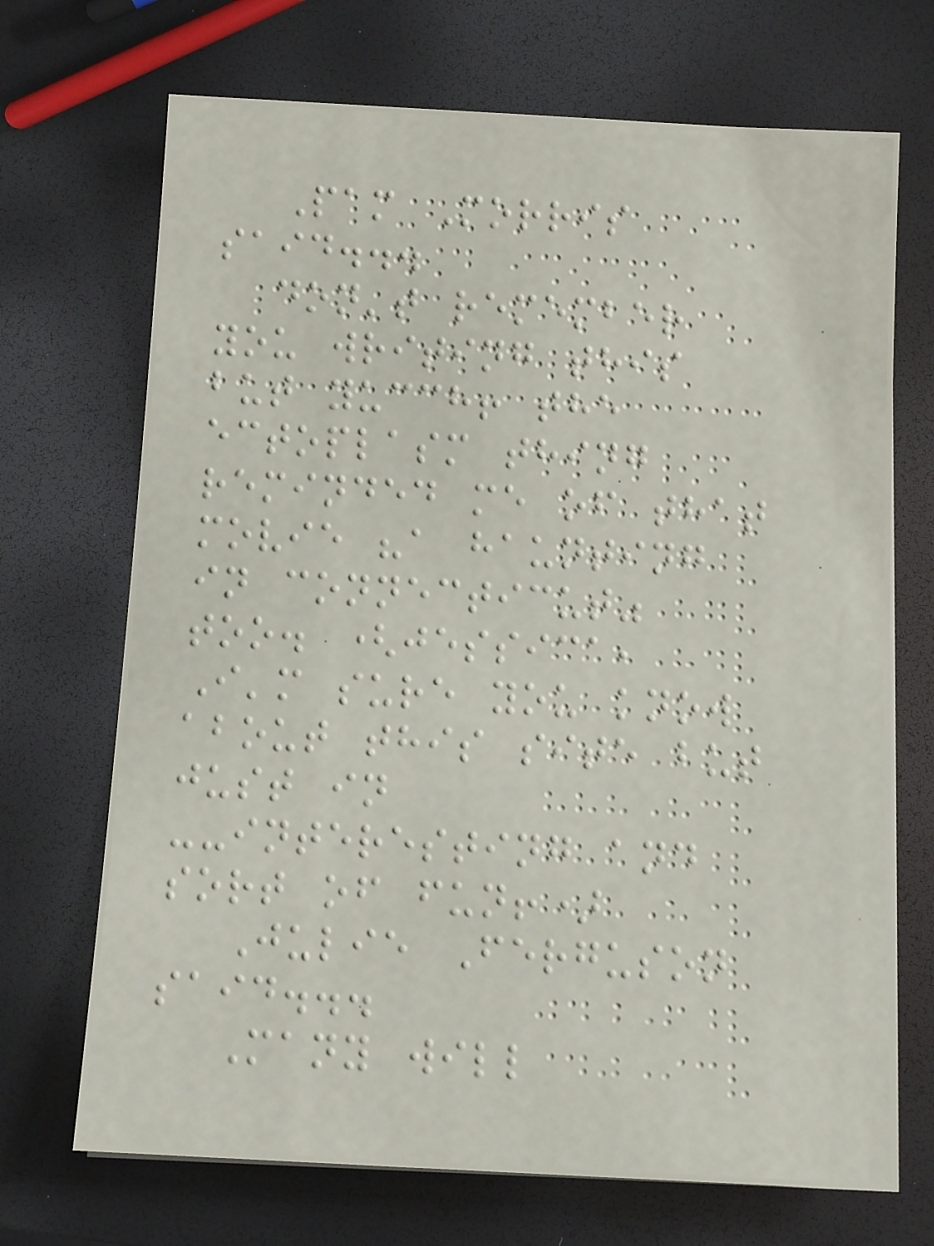Pam Morris
said...
don't remember
you writing this
but yucch! the
ectoplasm thing
reminded me of that
movie "a haunting
in connecticut"
too. (jessica,
I'm sure you know
about this site but
just in
--interesting and
sort of fun!)
Julie Ferguson
said...
Many will
